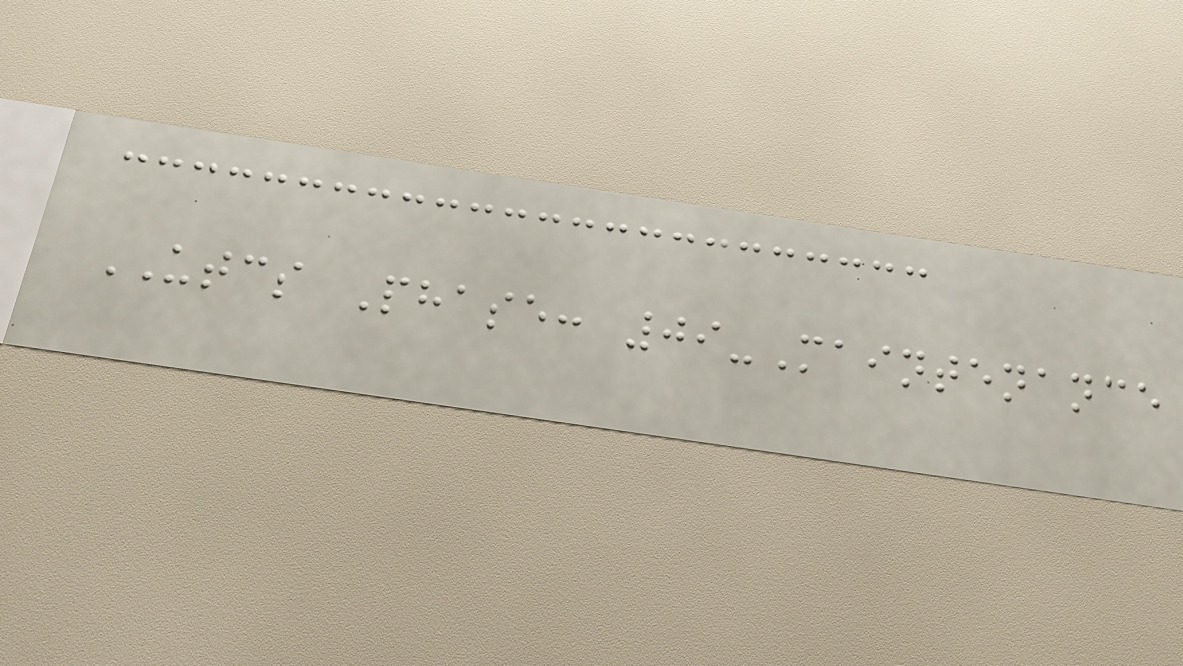UTCS Phase: 09-Maintenance
